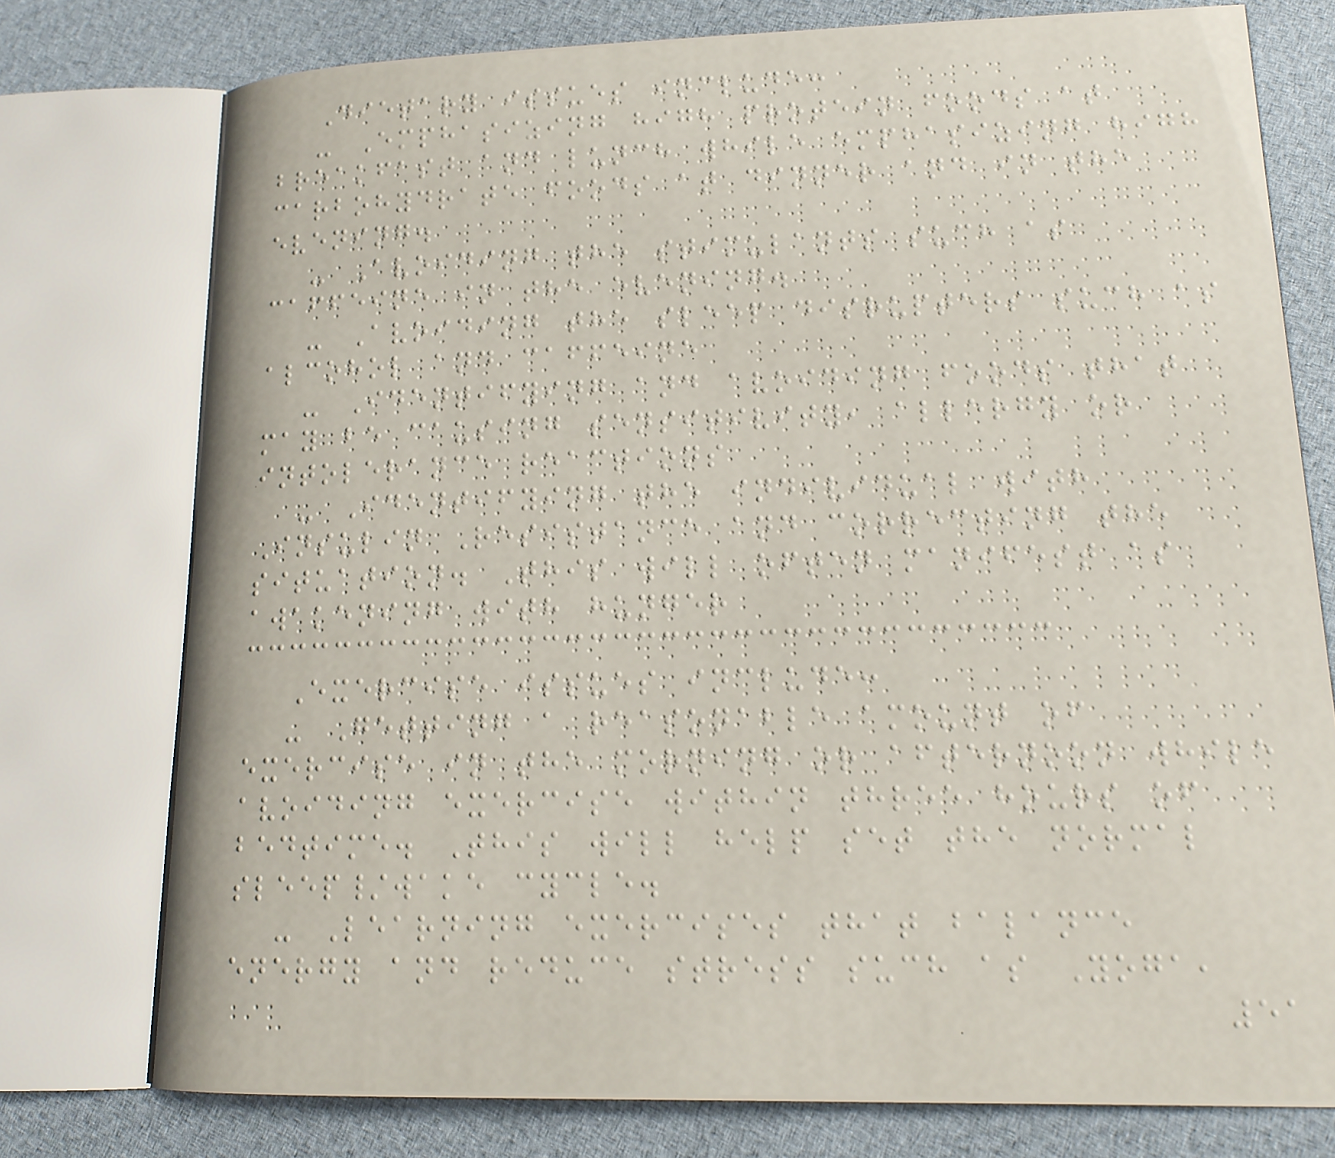Dietary issues include:
- Emphasizing high protein foods at
breakfast and lunch while emphasizing high
carbohydrate foods at dinner and in the
evening.
- Avoiding the stimulants such as
caffeine in the evening.
- Avoiding the sleep disrupters such as
alcohol and caffeine
- Identifying and avoiding foods that
may be causing sensitivity, allergy or
intolerance reactions
- Identifying the individual with
Insulin Resistance and correcting the
situation. This will often manifest as
awakening with hunger
Exercise issues include:
- Getting a reasonable amount of
exercise in the morning or afternoon while
avoiding exercise within three hours of
bedtime. This will help set the normal
sleep/wake cycle.
- Learning exercises that balance
energy and reduce stress such as Yoga,
51
